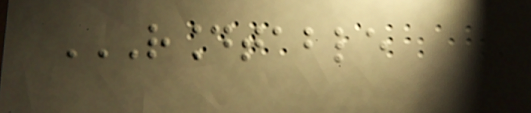ROUNDTABLE
